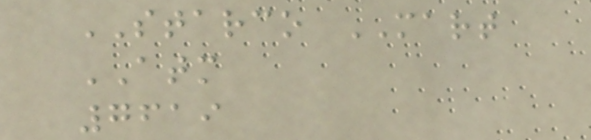STARCO MART
ATM
7619
